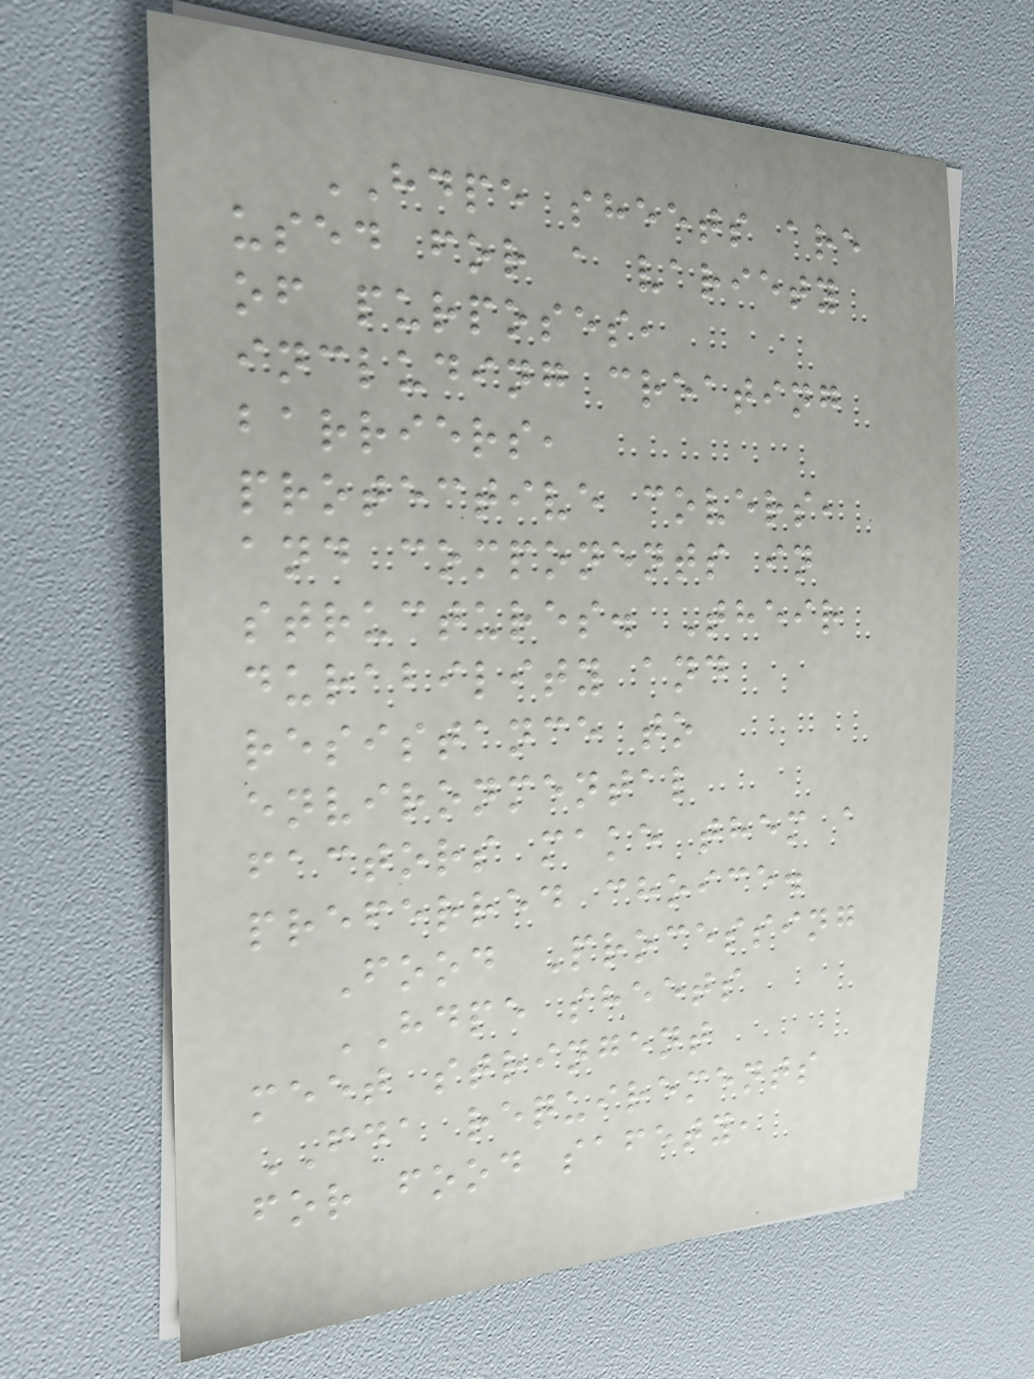HDPE sheets are
used for a variety
of purposes,
including creating
barriers,
protective covers,
and components in
structures. Their
durability and
resistance to
environmental
factors make them a
preferred choice.
Food Processing
HDPE sheets
meet stringent
FDA requirements
for food safety,
